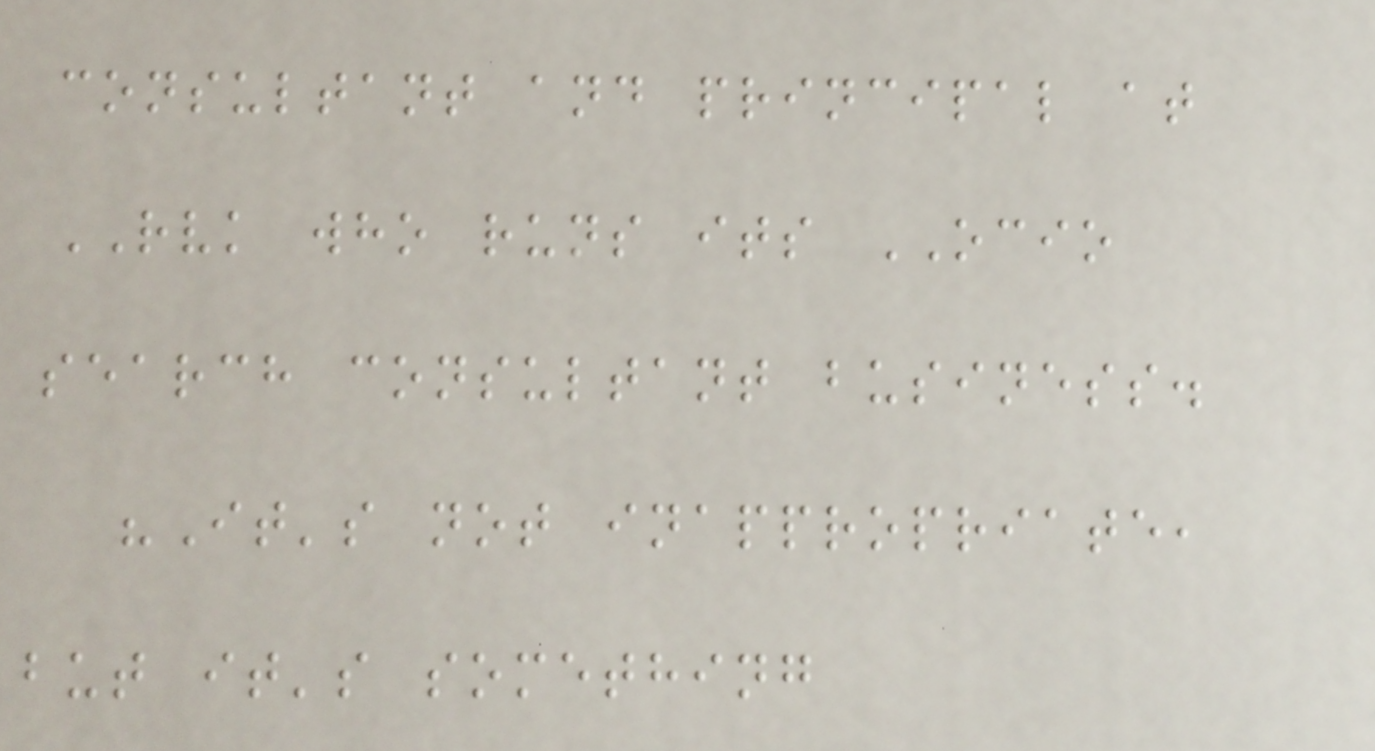consultant and principal at
RVK who runs its OCIO
search consultant business.
"It's not inappropriate,
but it's something
